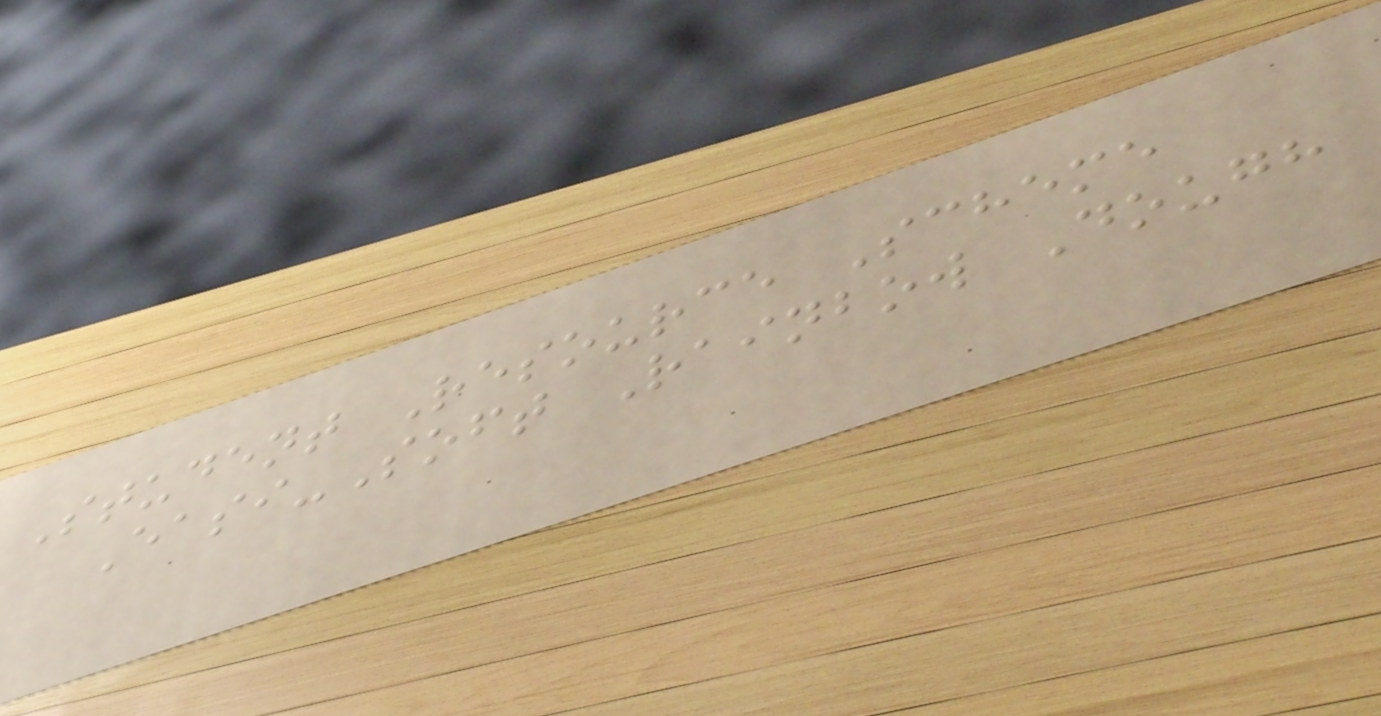Student Resource Scheme
Easi-Soft Rainbow Dough
